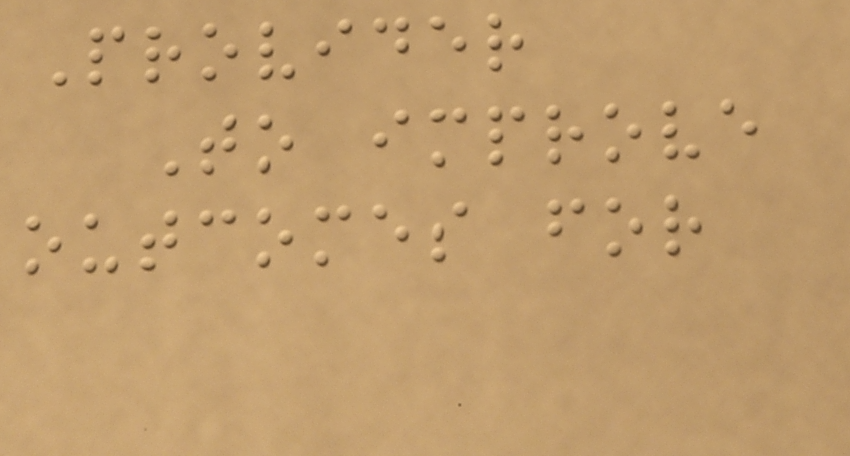Provider
To improve
outcomes for
